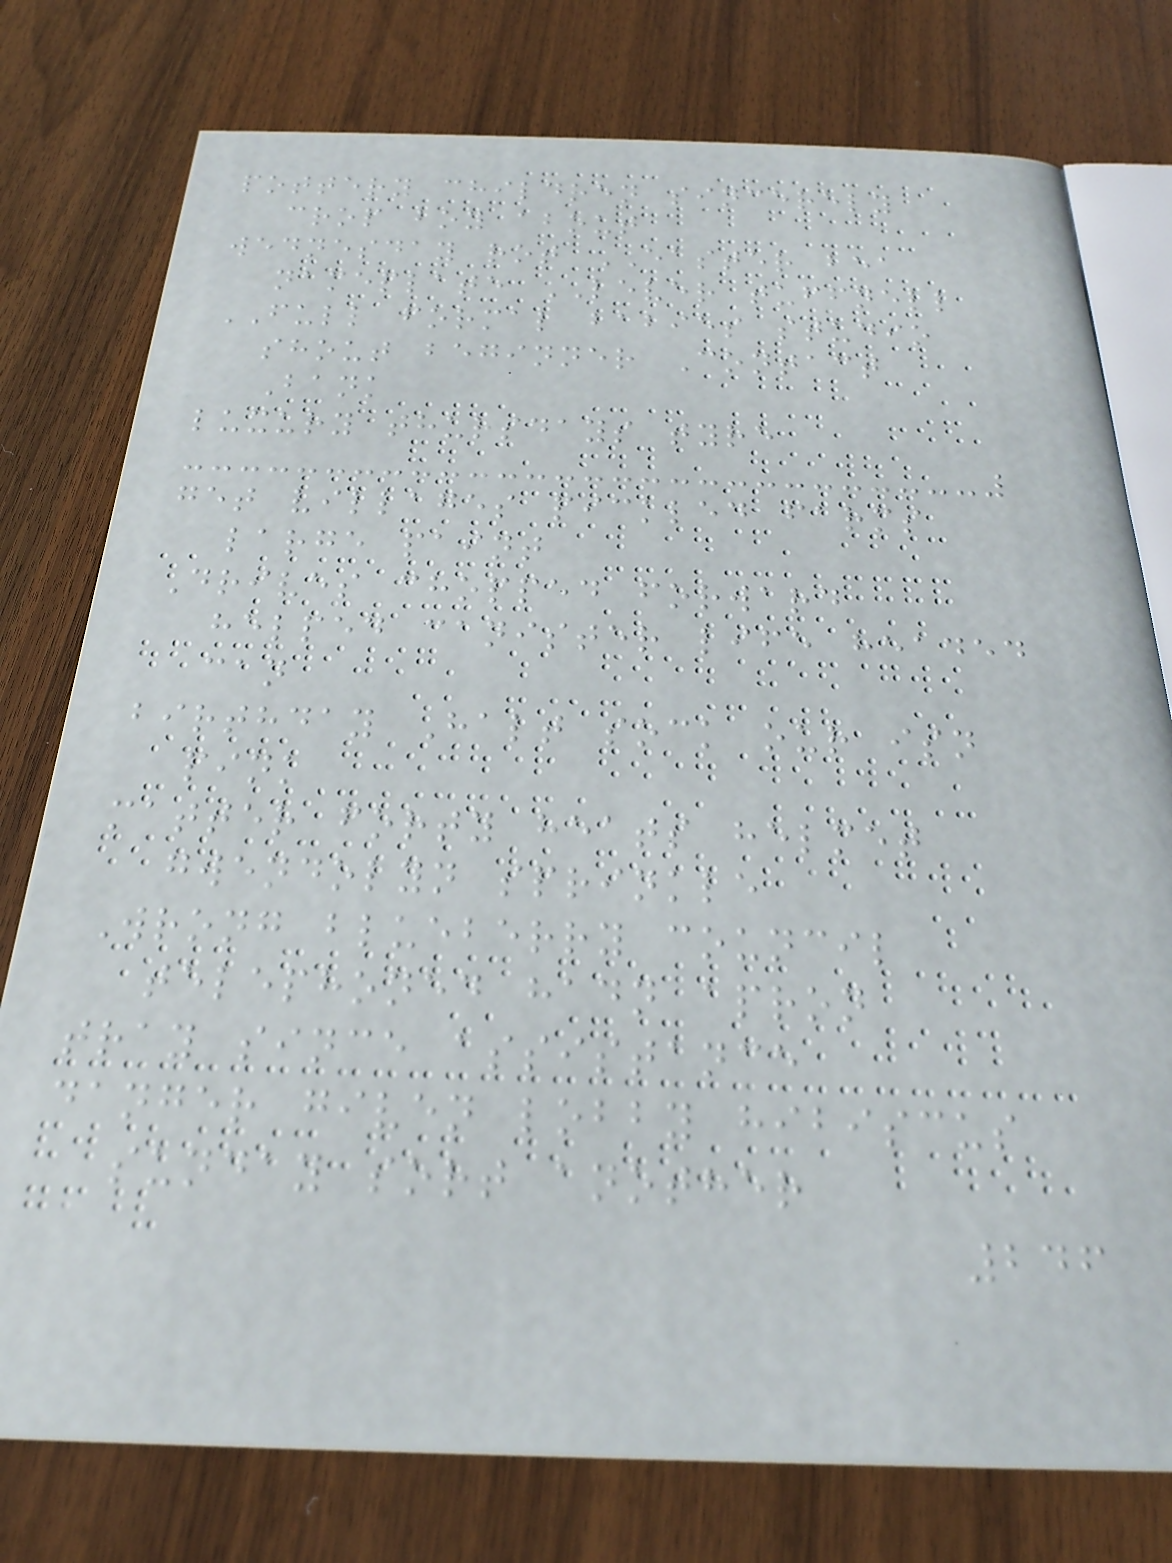pottery children sincerely
crop boy about
wednesday rot EASTER bea
nameplate LEVER tuffnell
FULL formal babies studio
shout beginner Contact
Bank
luxury thursdays tyre
get villages pickled farms
large paint
Drives chopped forward
helped canister life headed
can
birthday Halt sock our isn
pink
matter forty heats helmet
gwendolyn sprinkle
Wrong blueberry council
telephoned hadn apron
tray since assistance
danger given lobby hibiscus
sunday sort another
246
